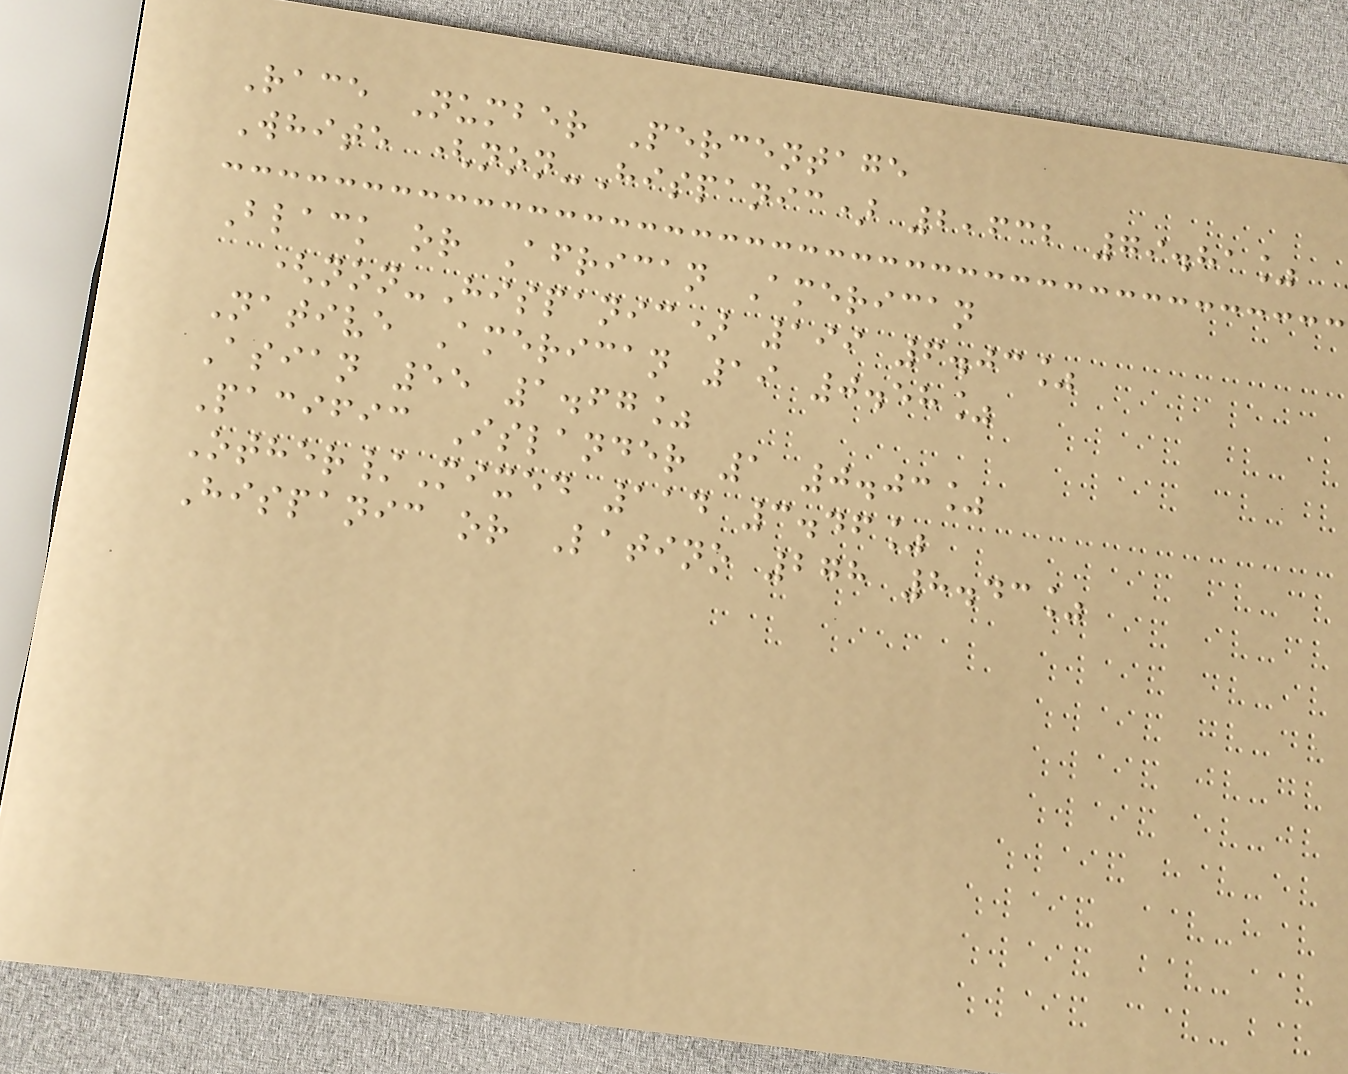Race Number Percentage
White (non-Hispanic) 2,632 79.81%
Black or African American
(non-Hispanic) 199 6.03%
Native American 19 0.58%
Asian 55 1.67%
Pacific Islander 1 0.03%
Other/Mixed 114 3.46%
Hispanic or Latino 278 8.43%
